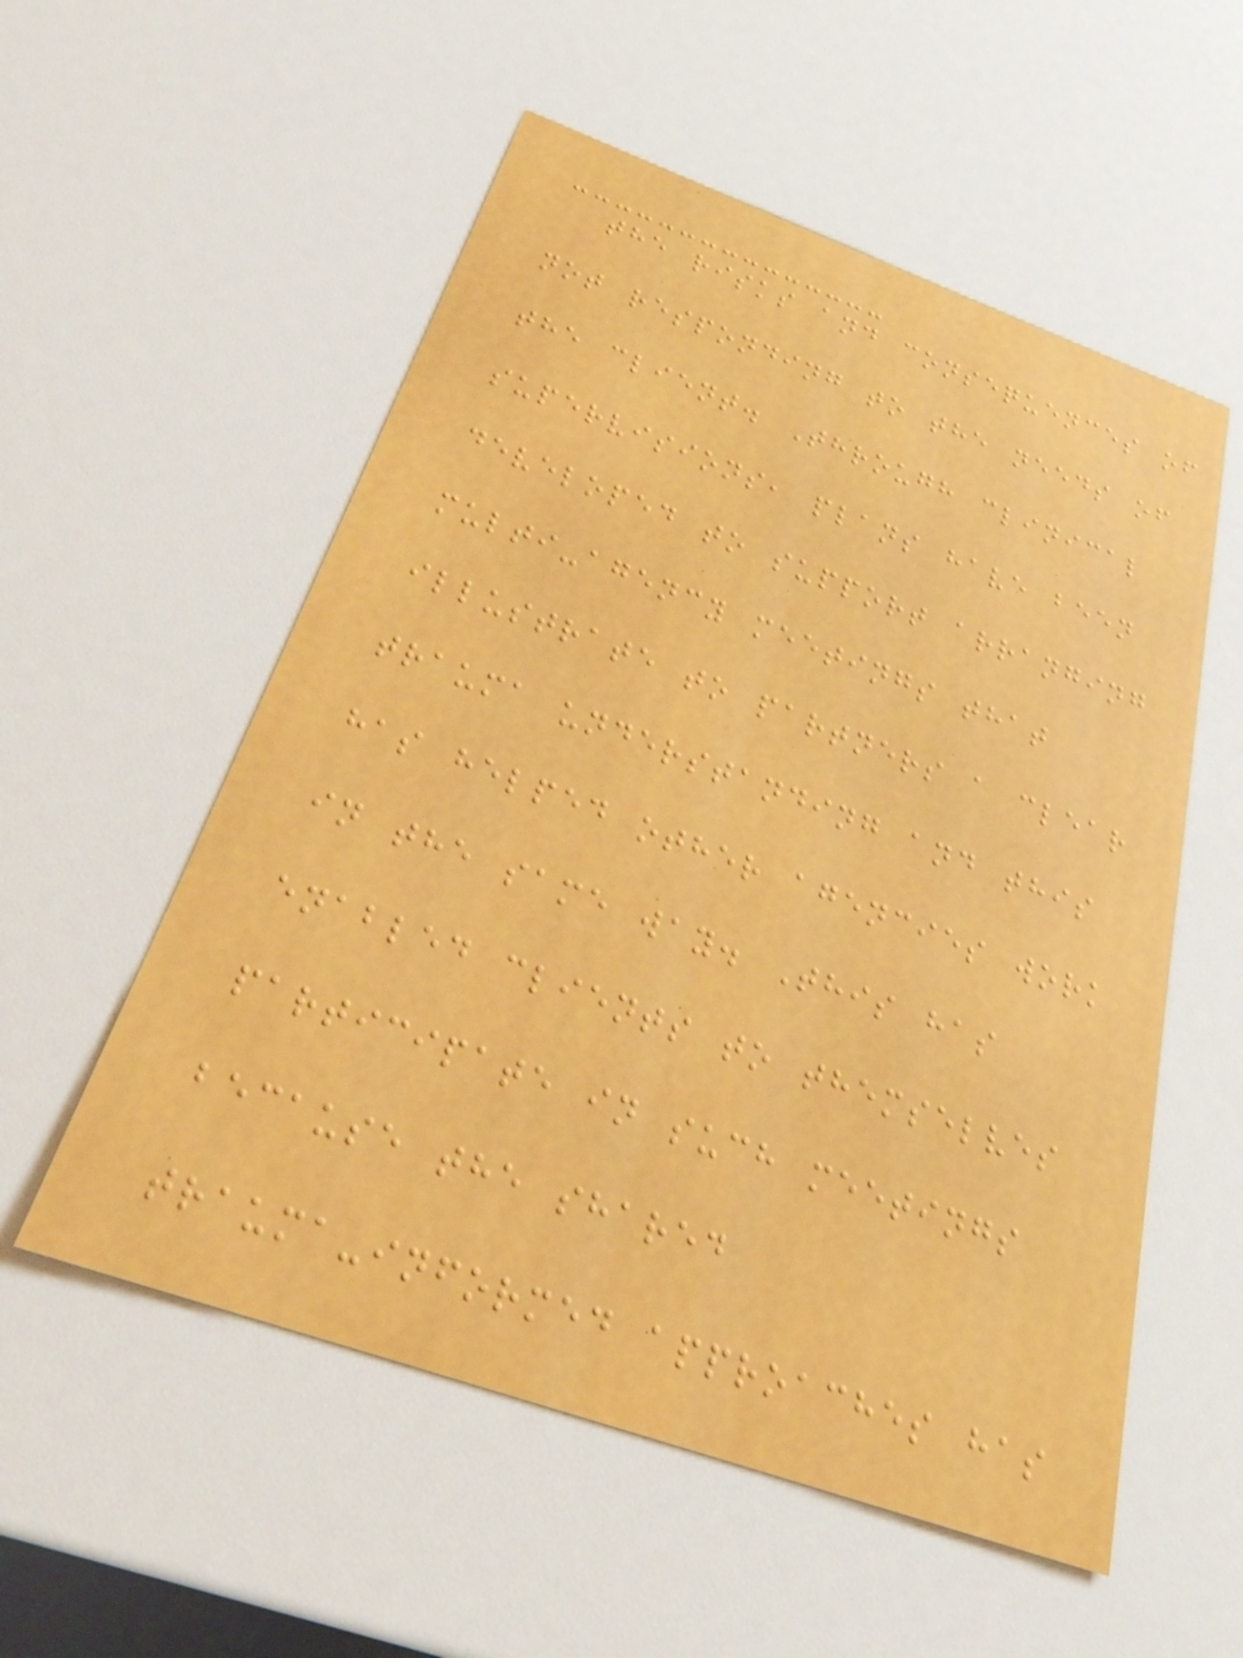the risks and consequences of
not responding to the needs of
the client. Through clinical
supervisions, plans have been
developed to support arranging
multi-agency meetings that
illustrate to partners a clear
trauma understanding and this
has helped other agencies work
in the same way. This has
enabled clients to themselves
participate in such meetings
because the shared
trauma-informed approaches has
